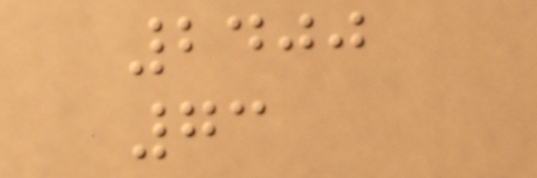2400
73
